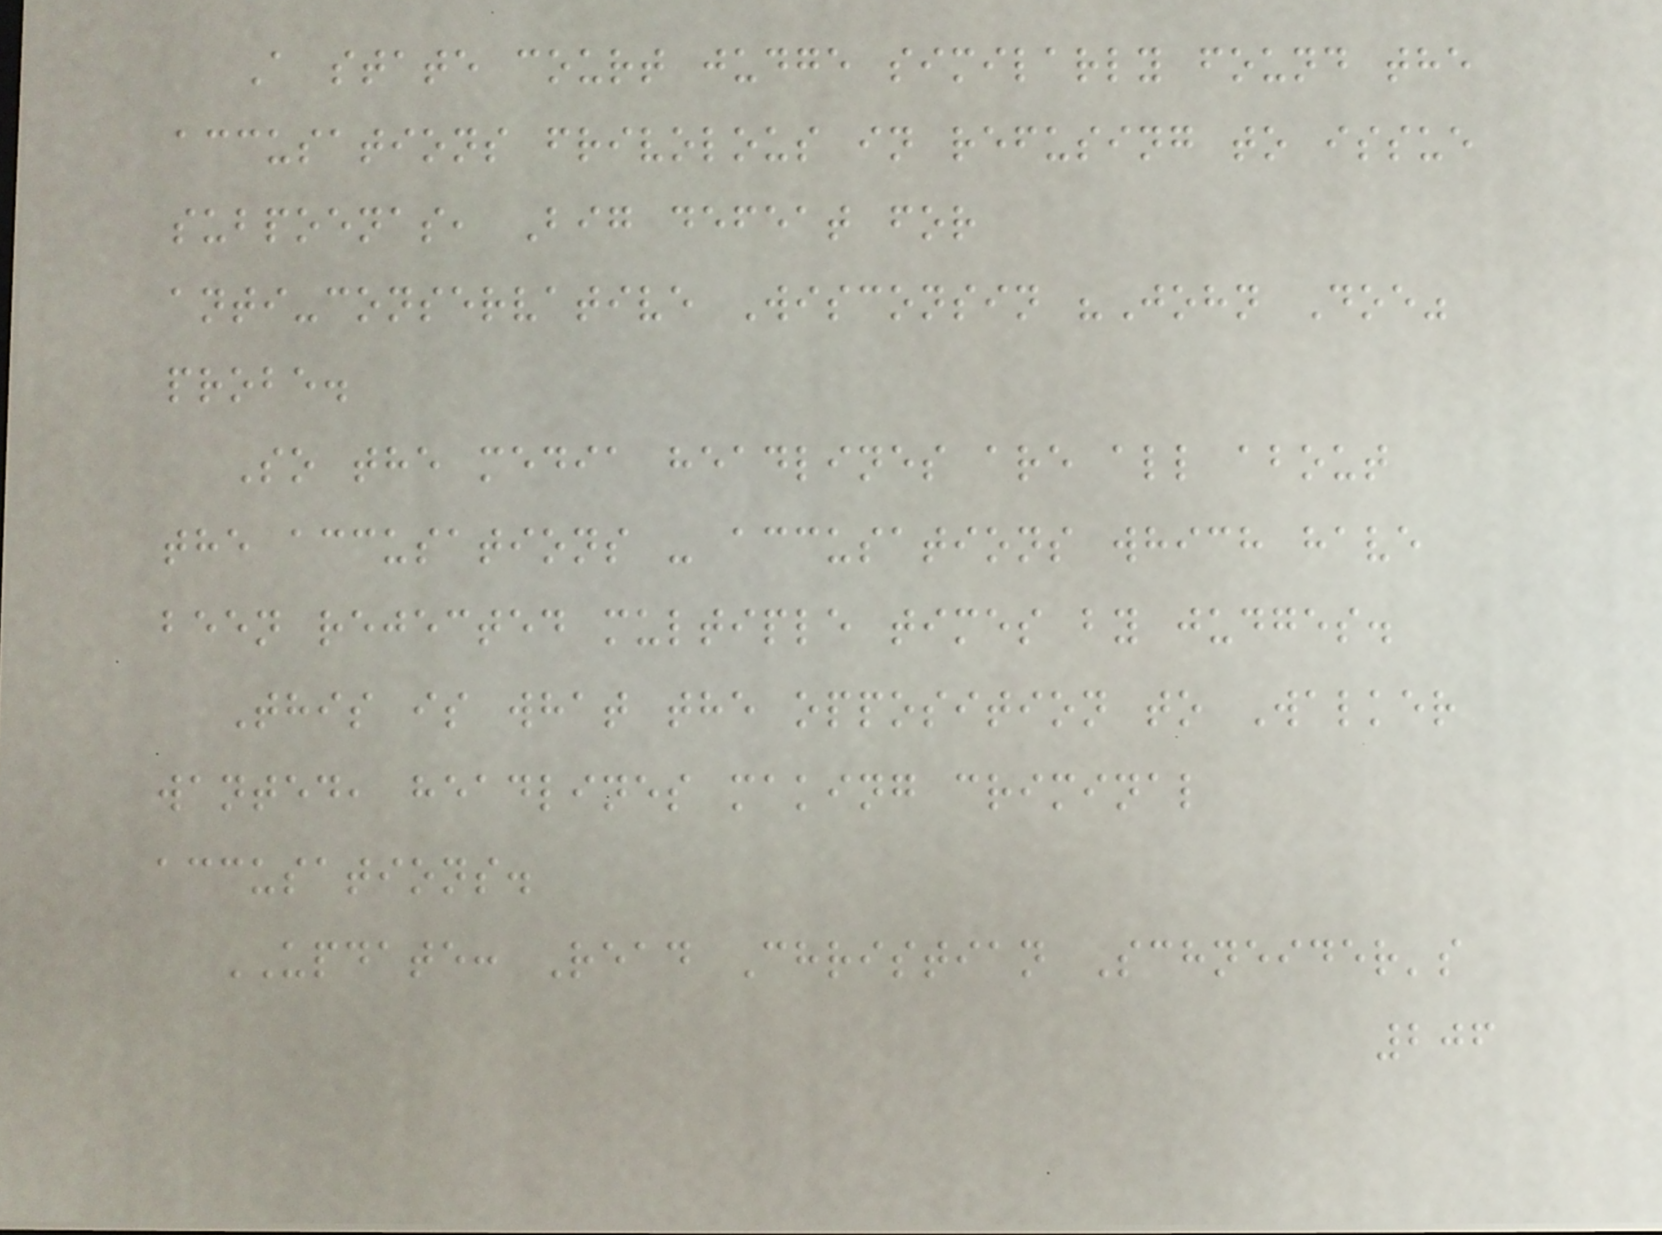A state court judge similarly found the
accusations frivolous in refusing to issue
subpoenas, Big defeat for
anti-conservative Wisconsin "John Doe"
probe.
So the media headlines are all about
the accusations - accusations which have
been rejected multiple times by judges.
This is what the opposition to Walker
wanted, headlines making criminal
accusations.
UPDATE: Read Christian Schneider's
206
